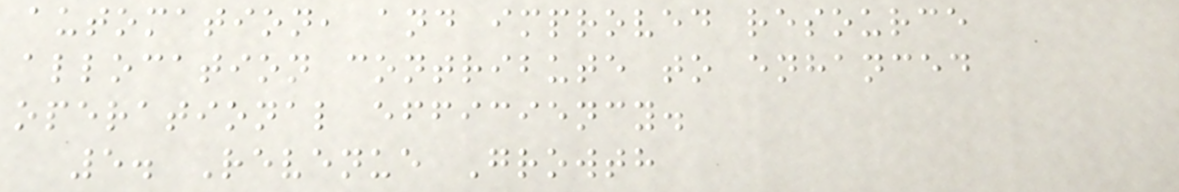automation, and improved resource
allocation contribute to enhanced
operational efficiency.
5. Revenue Growth
